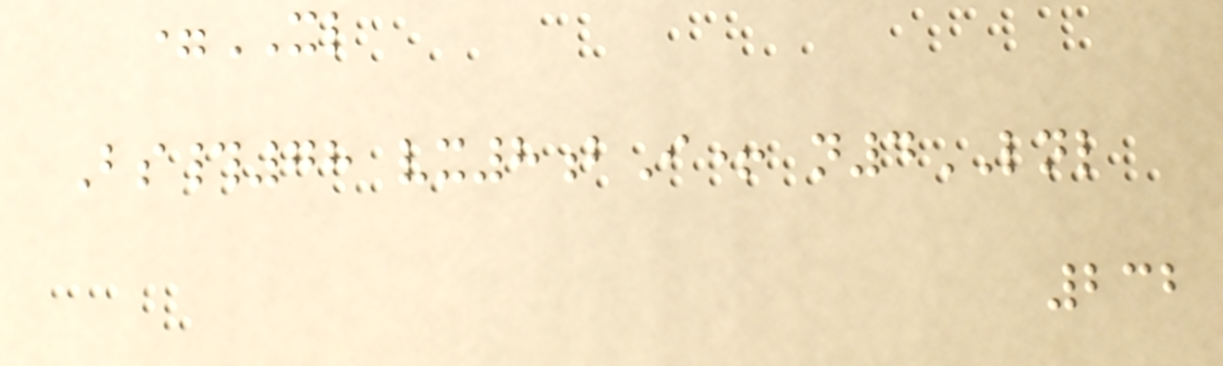=XL
Bs#78 vx8bI+ n4LNL
232
